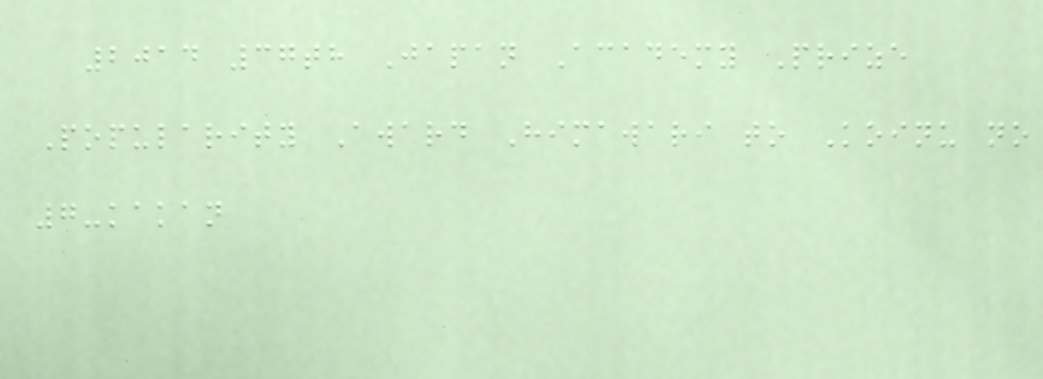2014 37th Japan Academy Prize
Popularity Award Himawari to Koinu no
7-kakan
